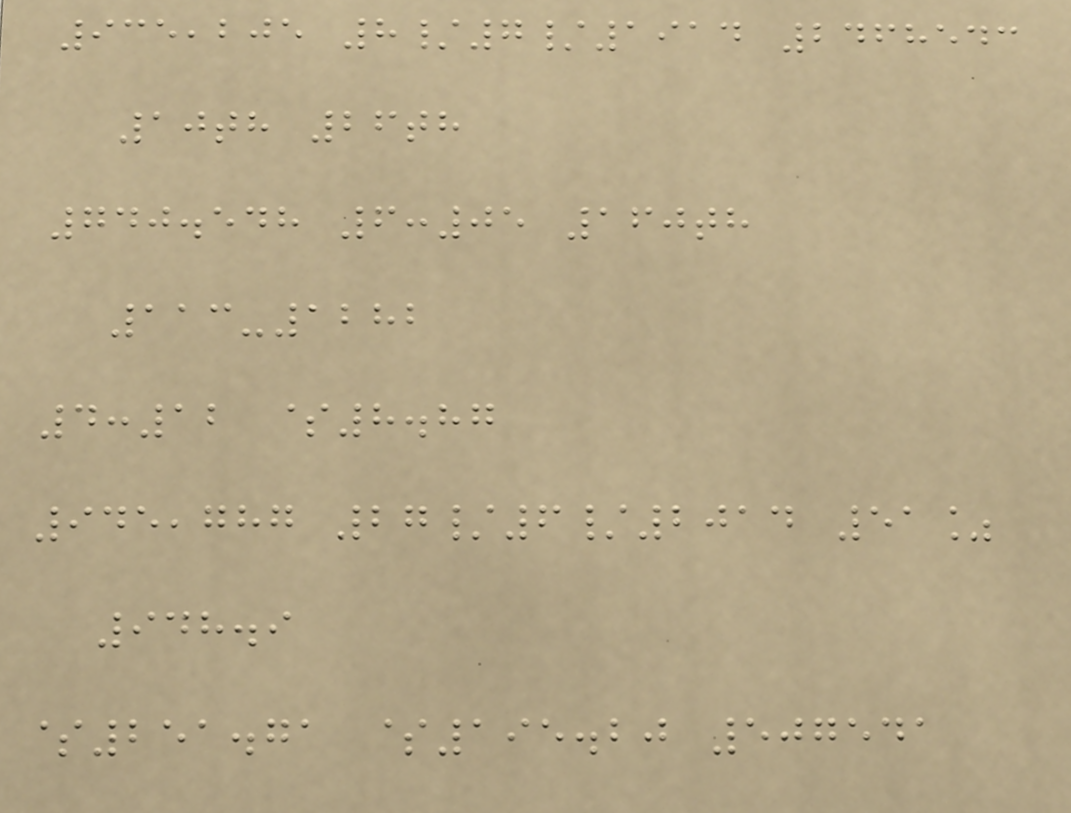935,205 8/7/1914 2468543
10th 26th
740.548 6:05 160th
113-1282
4:12 $8.87
945,787 27/6/2014 51%
948.9
$251.71 $195.20 507541
